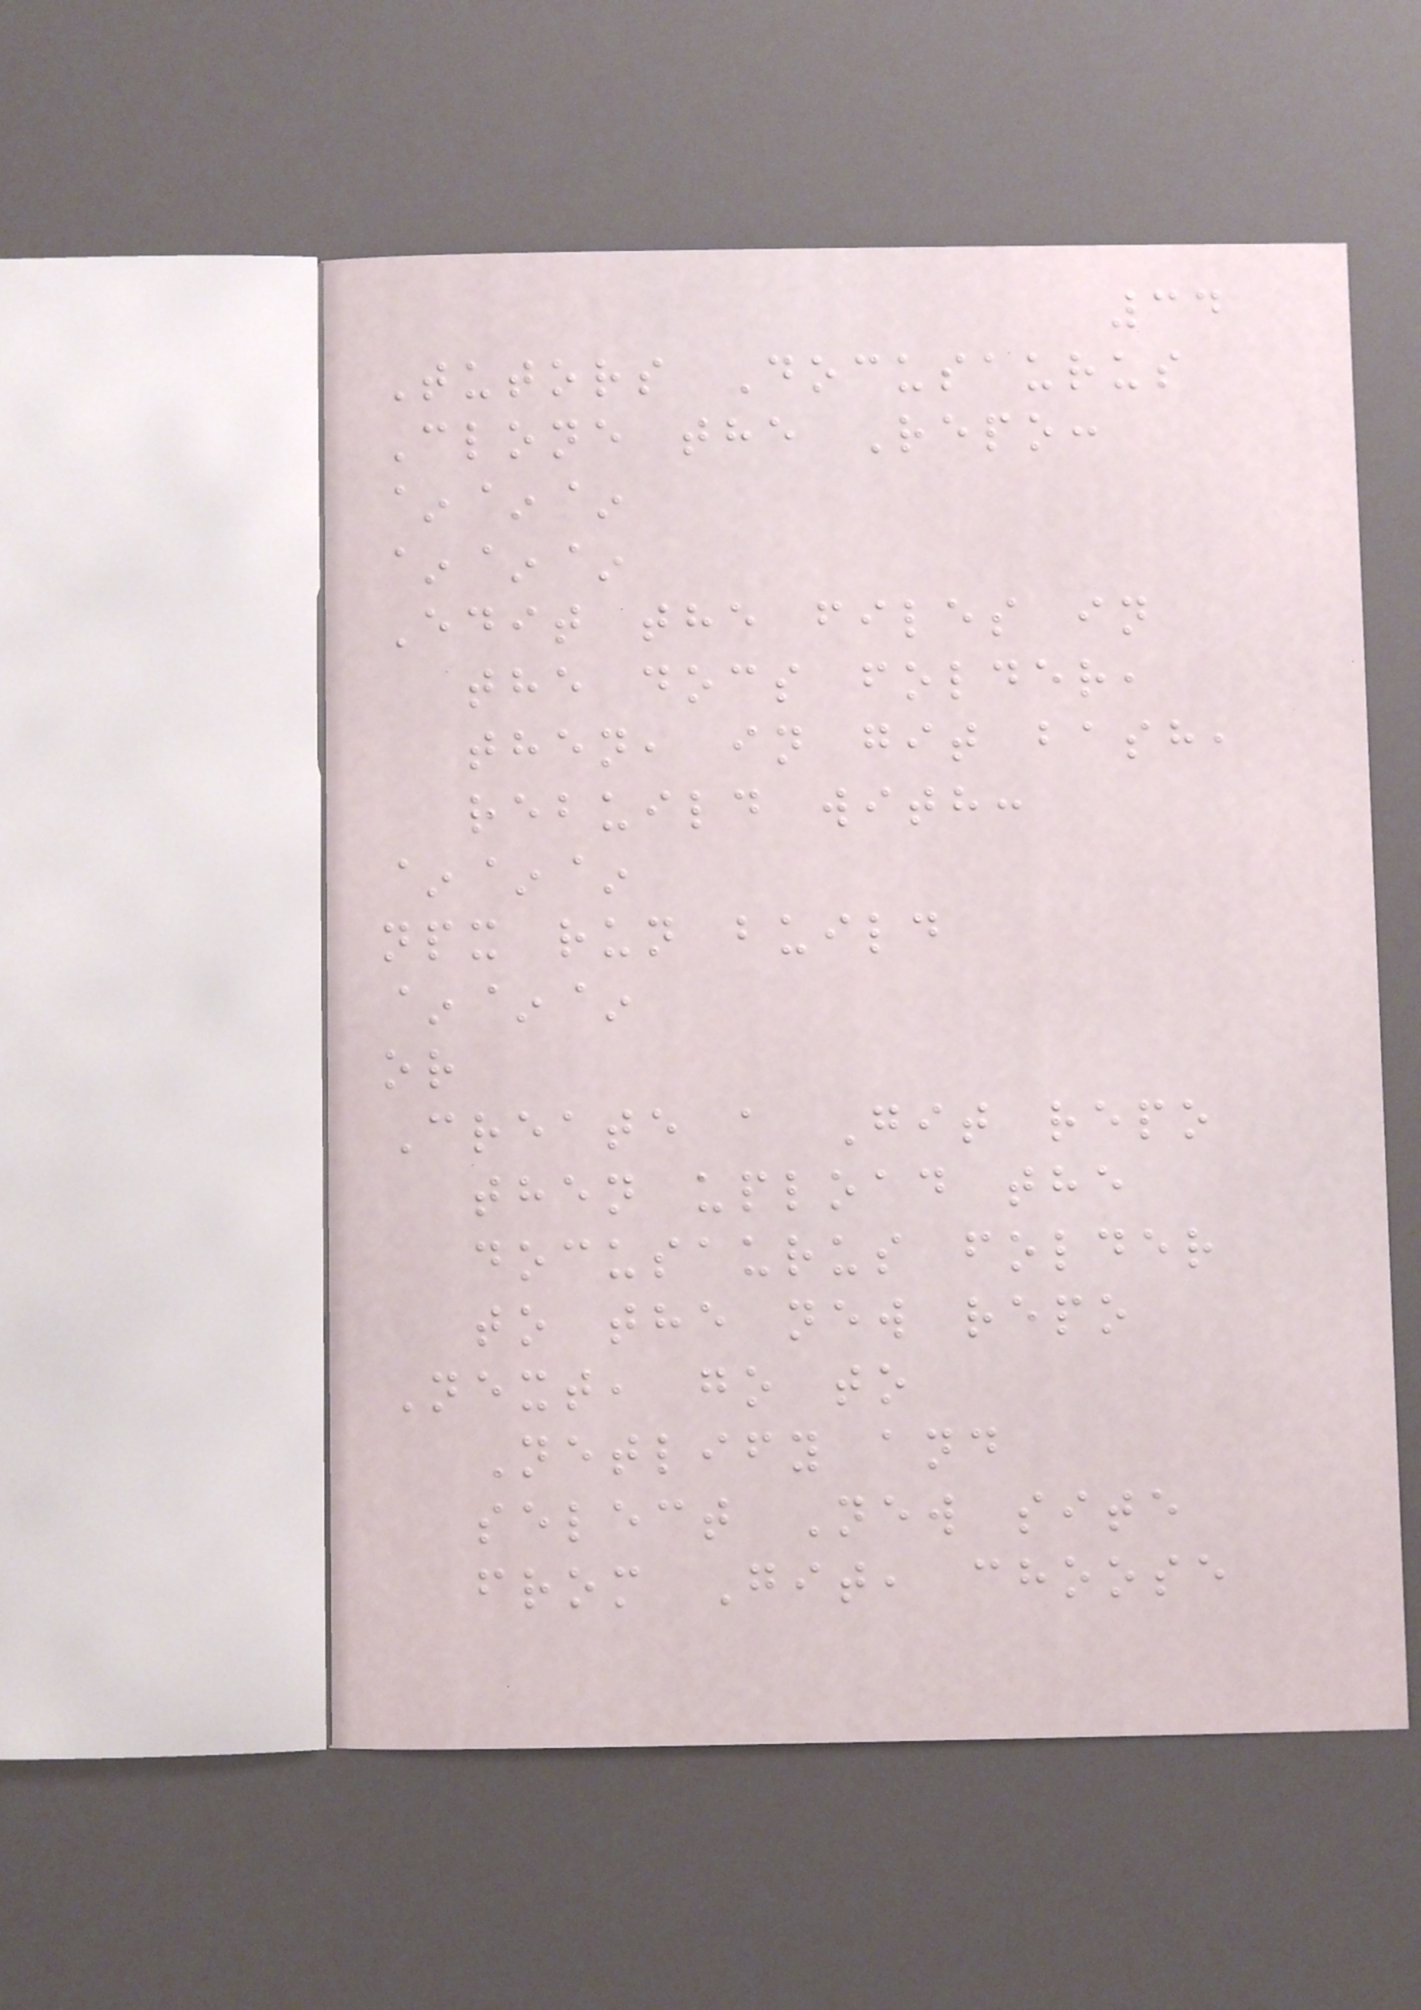34
Tutors Docusaurus
Clone the Repo:
~~~
~~~
Edit the files in
the docs folder,
then, in git bash,
rebuild with:
~~~
npx run build
~~~
or
Create a Git repo
then upload the
docusaurus folder
to the new repo
Next, go to
Netlify and
select New site
from Git, choose
